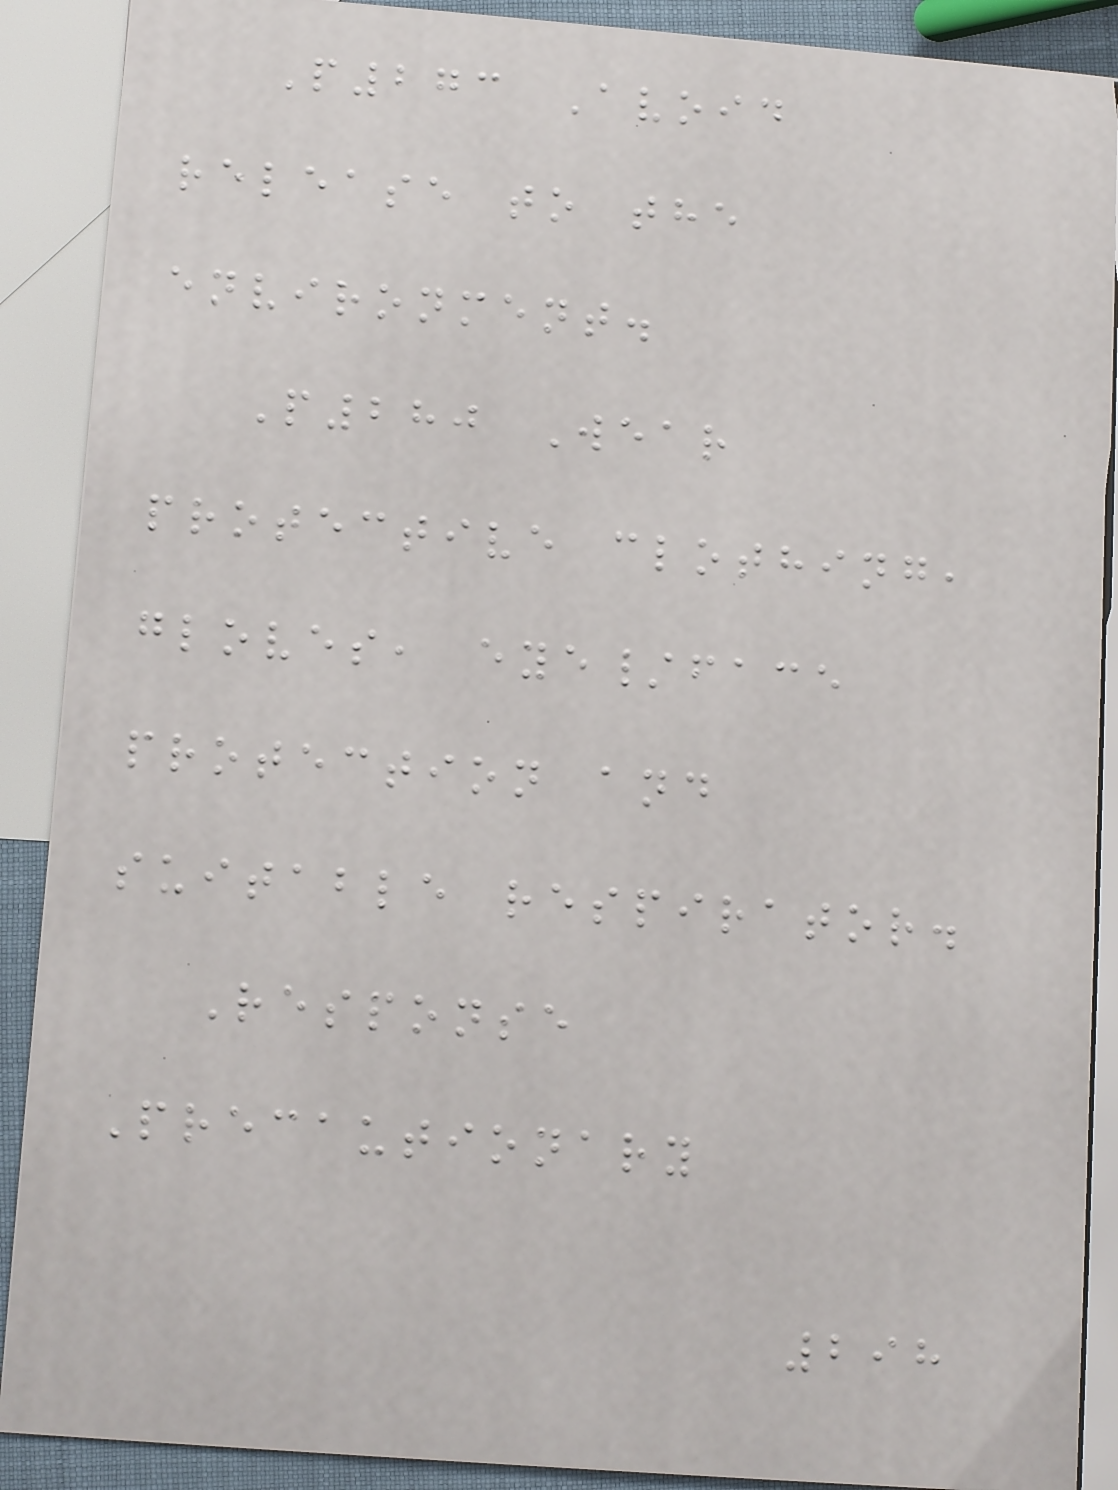P273 Avoid
release to the
environment.
P280 Wear
protective clothing,
gloves, eye/face
protection and
suitable respirator.
Response
Precautionary
298
